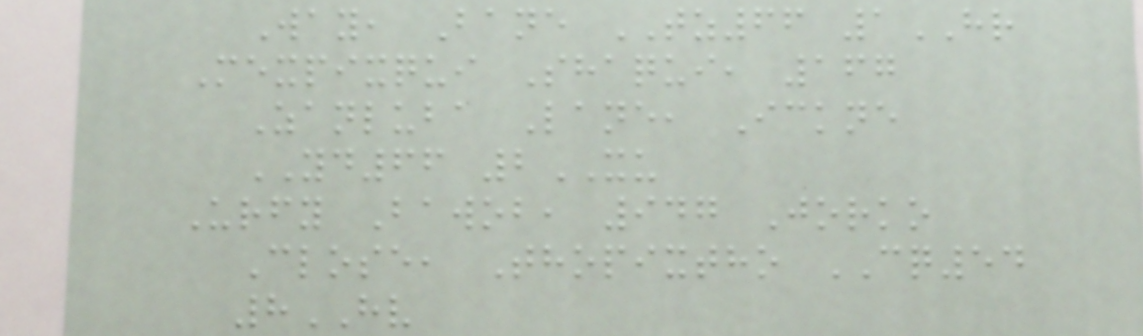Way, Bane TZ66 1HR
Mexpixqui Shaqui, 167
Zanluba Lane, Ickne
YD66 2XU
Urfy Bawob, 947 Jorko
Close, Thopixtho CQ54
8HV
